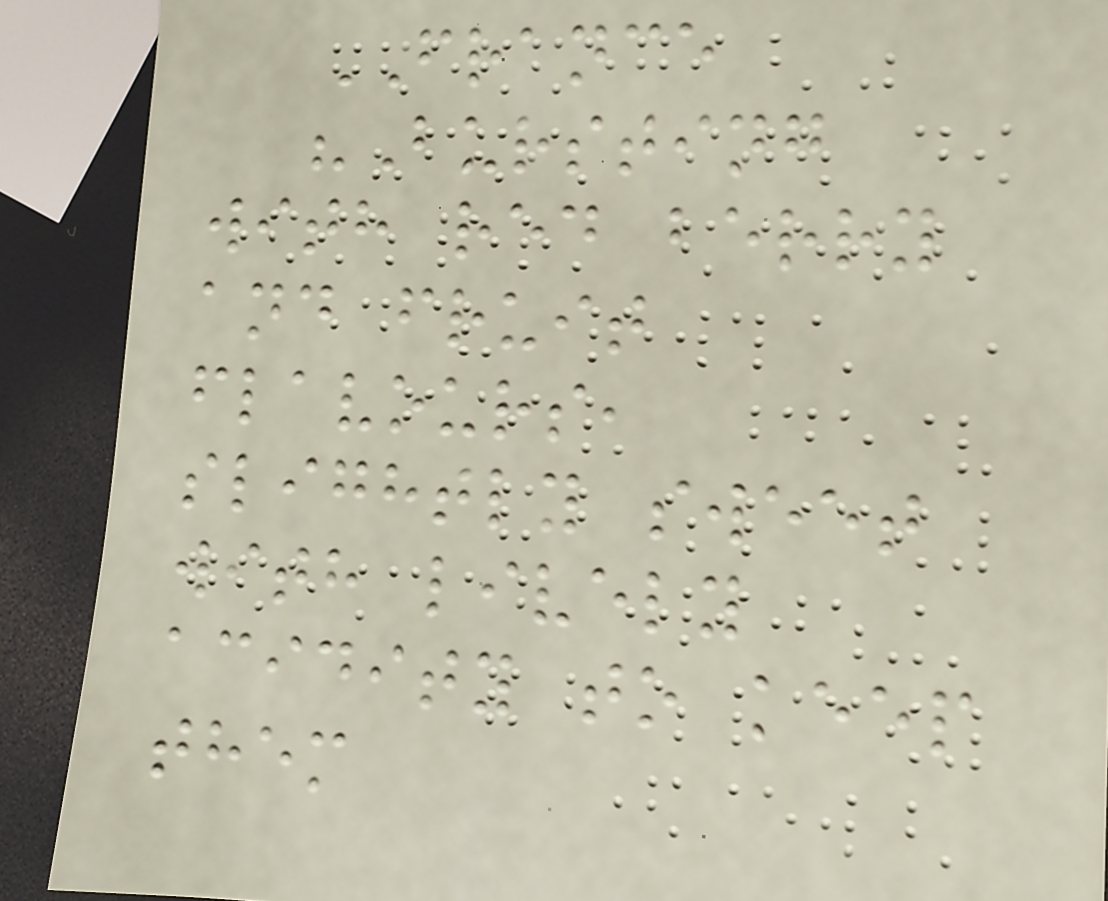FRANCE
"Bursting
with red berry
and fruit
flavours,
slightly sweet
with lively
acidity to keep
them
